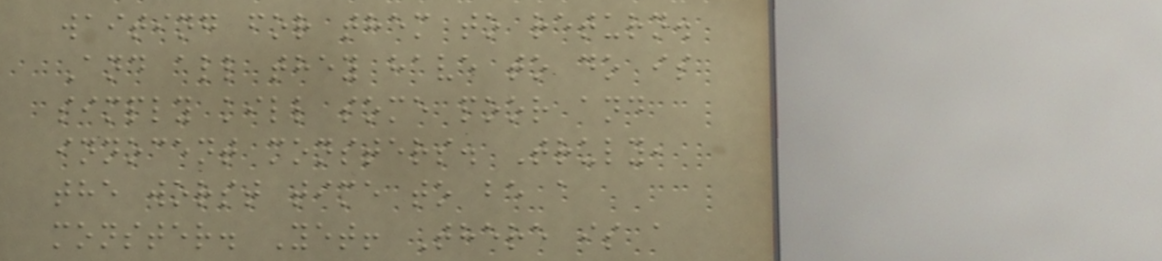waiting for them to return.
And all they have to do is
simply kill some poor and
innocent monsters. Truly,
the worst time to be a
monster. Yet! There is a
